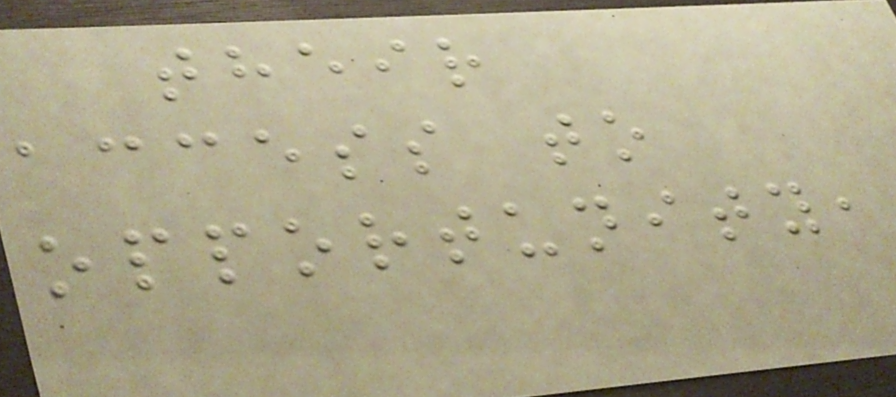their
access to
opportunity,
